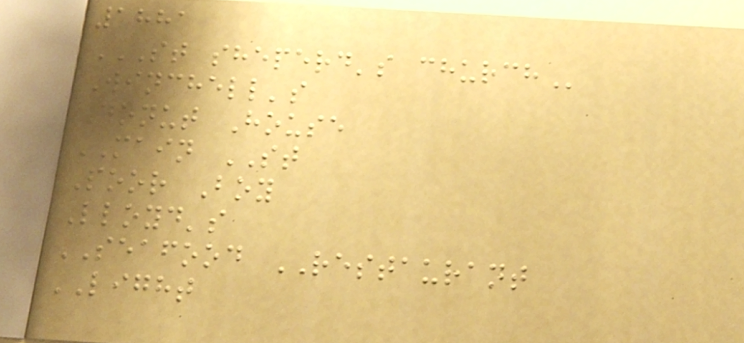1881
ST SHEPERD'S CHURCH
Winchell's
Donut House
MAIN ST
Poor Boy
Lloyd's
SEAFOOD RESTAURANT
LIGHT
